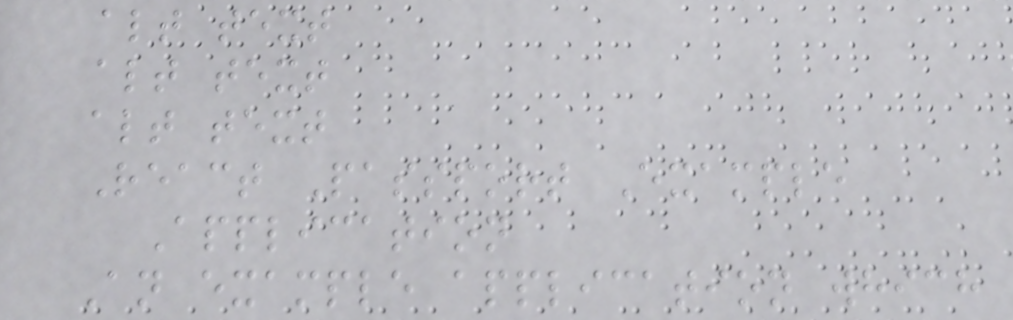alt text
alt text
alt text
React Passport Example
Application
An example application which
